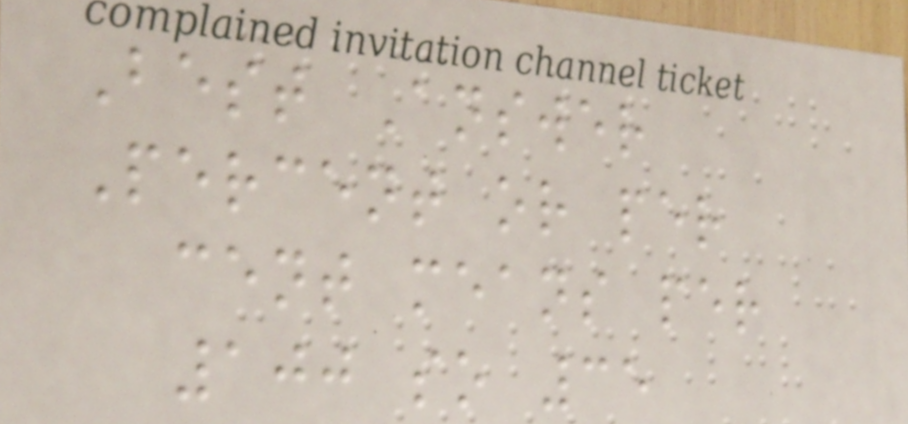Best Answer
Percent or per
cent means per
100 so 35
